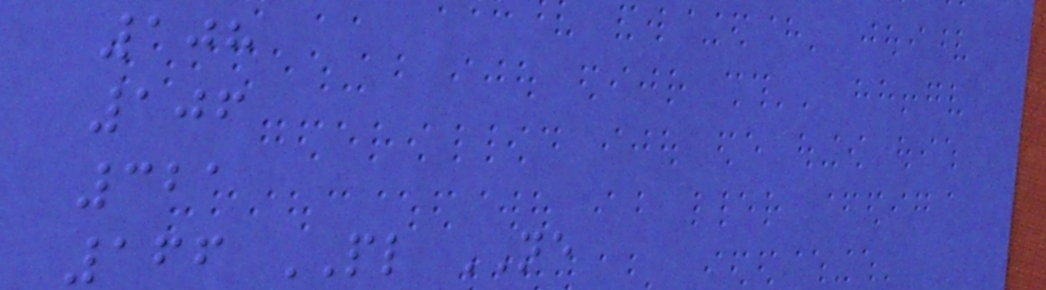108
106
321
166 PL NE
